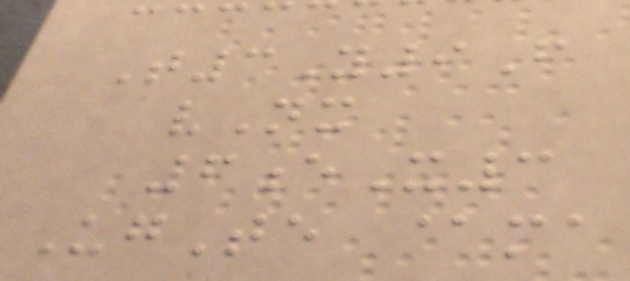T3Y9F
vNx
6eX3
UgTe @ma
